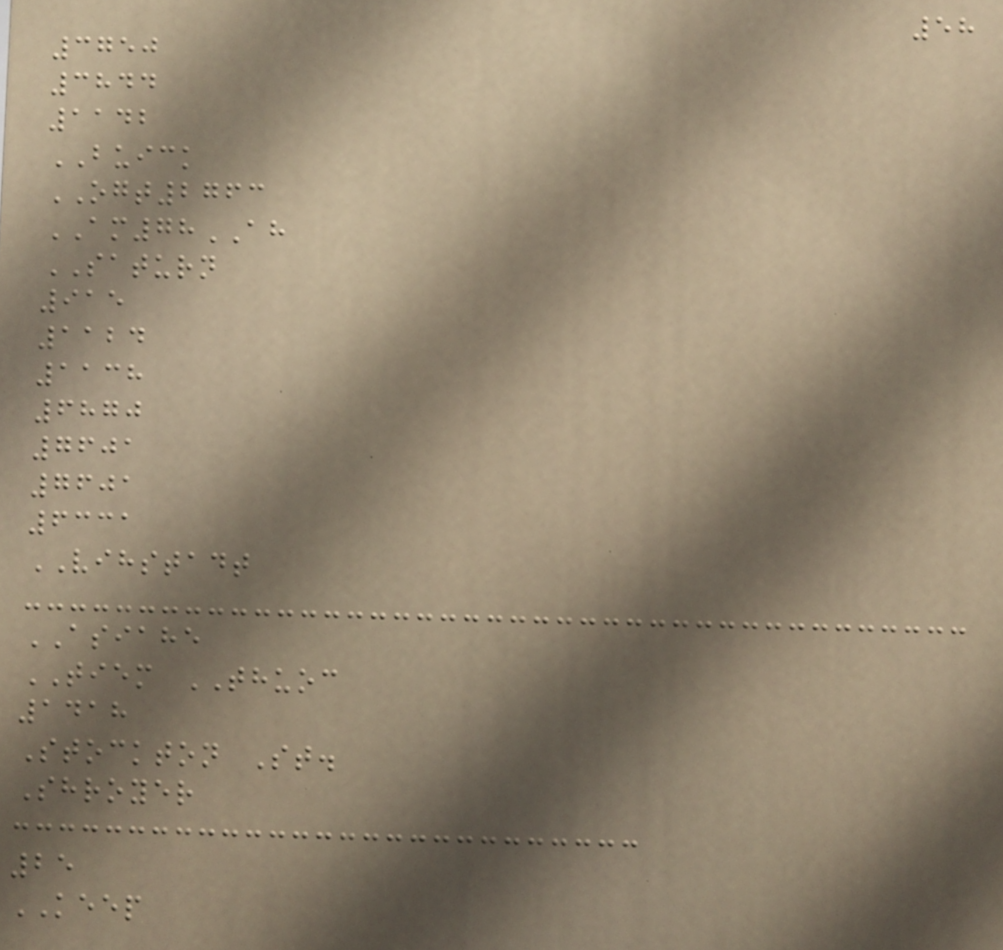58
3750
3844
1142
BUICK
OGT2763
AM78AH
SATURN
915
1124
1138
6870
7601
7601
6331
VIHSTADT
ASIAHE
TIEM THUOC
1418
Stockton St.
Shroyer
25
KEEP
